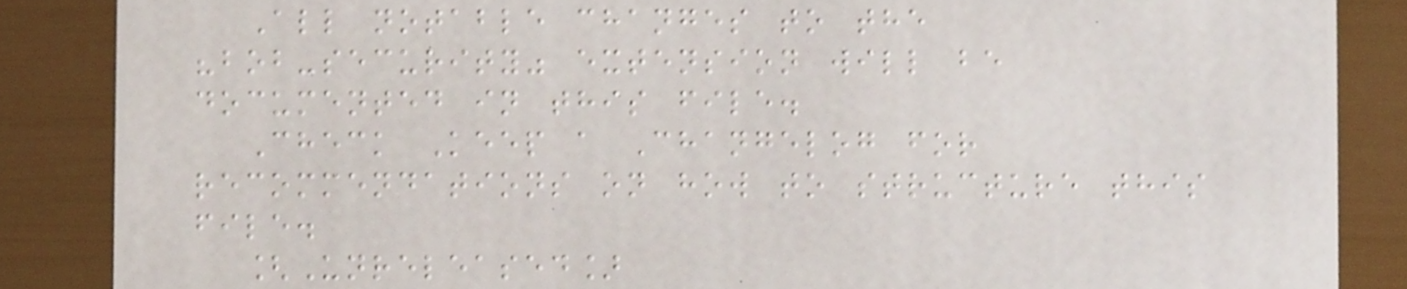All notable changes to the
"bob-security" extension will be
documented in this file.
Check Keep a Changelog for
recommendations on how to structure this
file.
[Unreleased]
